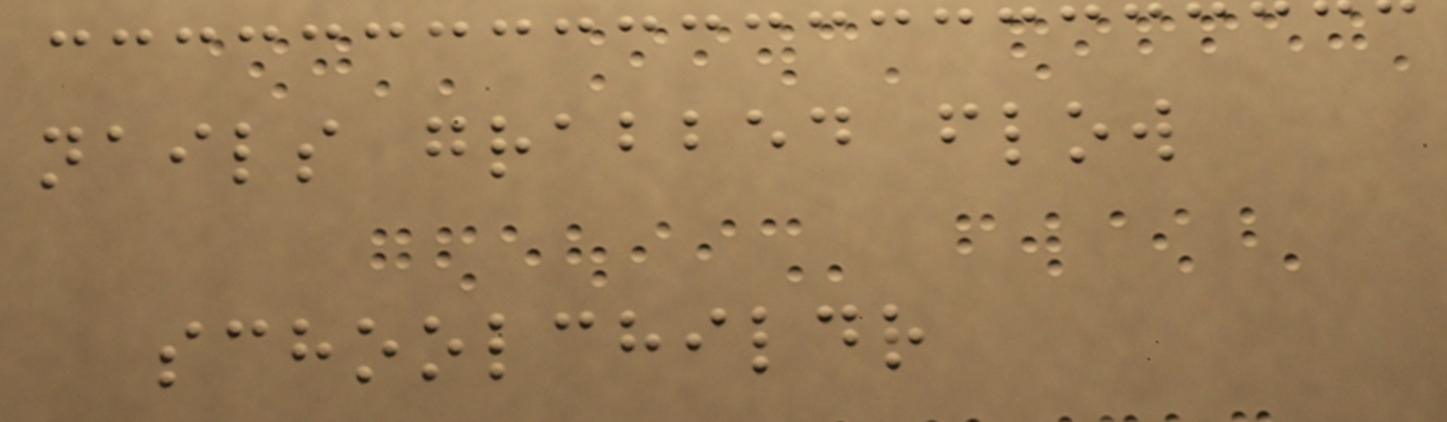nails grabbed flow
schoolchildr
